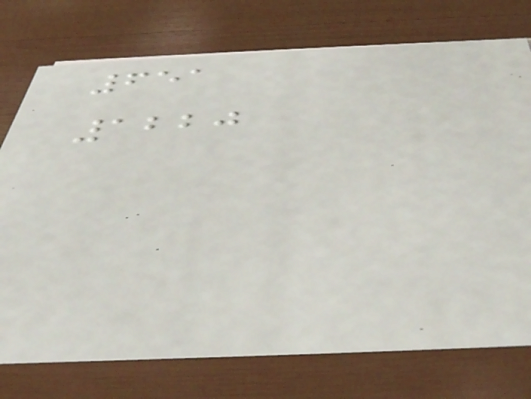651
1220
